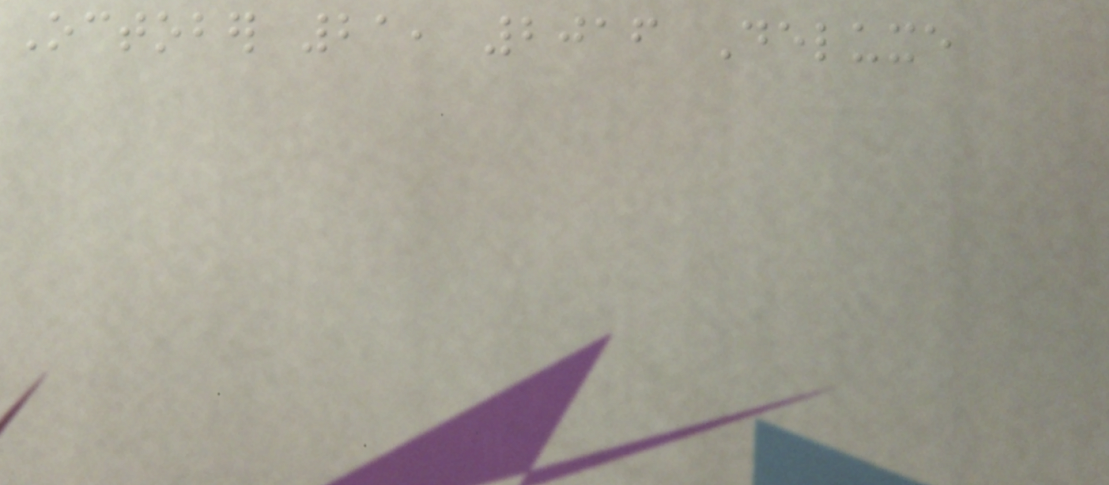October 21, 2016 Deluxe
